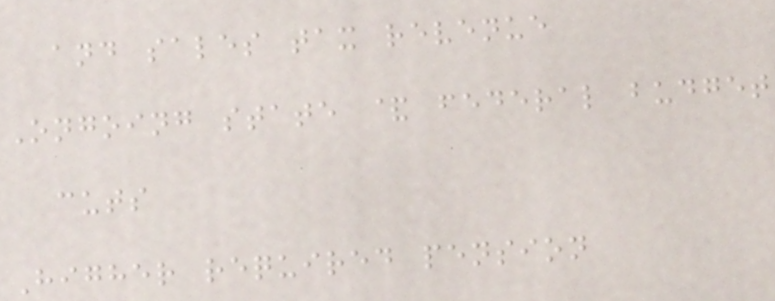and sales tax revenue
Ongoing state & federal budget
cuts
Higher required pension
